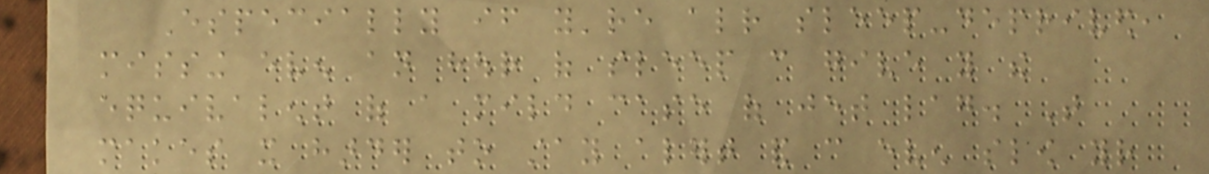Especially if you're already sleep-deprived,
missing even an hour of sleep can give you the
equivalent of a mild case of jet lag. That
makes it harder to stay alert and can even slow your
